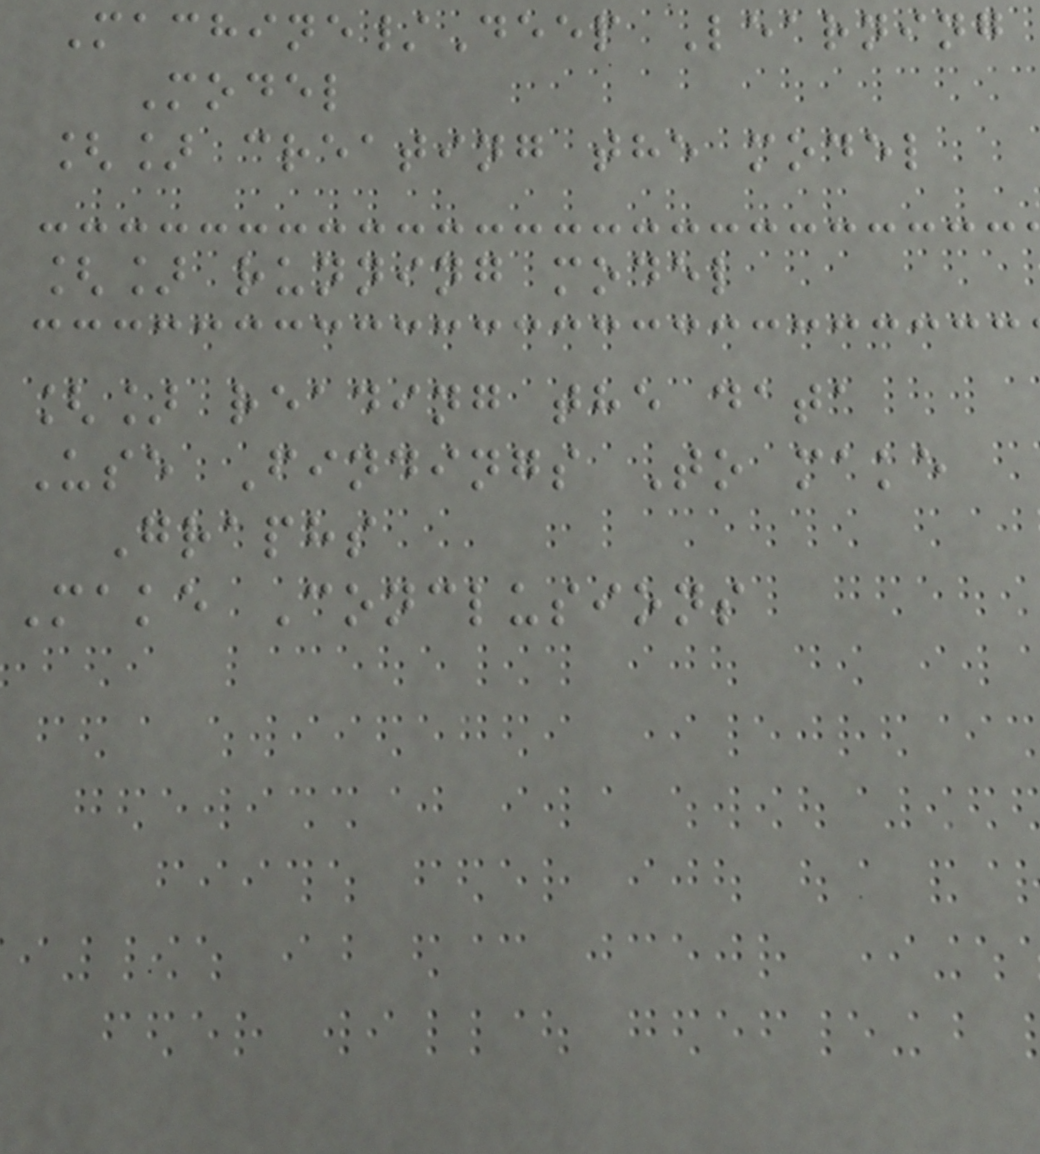Machine/Deep Learning
Model
[] creating the model
[] running model
[] reading the data
Use Findings To make
Graphs
Make Conclusions
